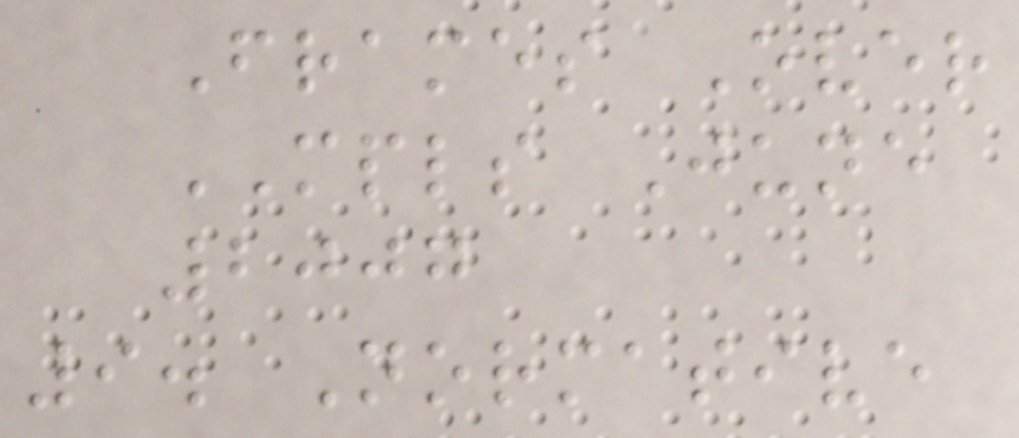Frames Over
MPLS June
2007
9. Normative
